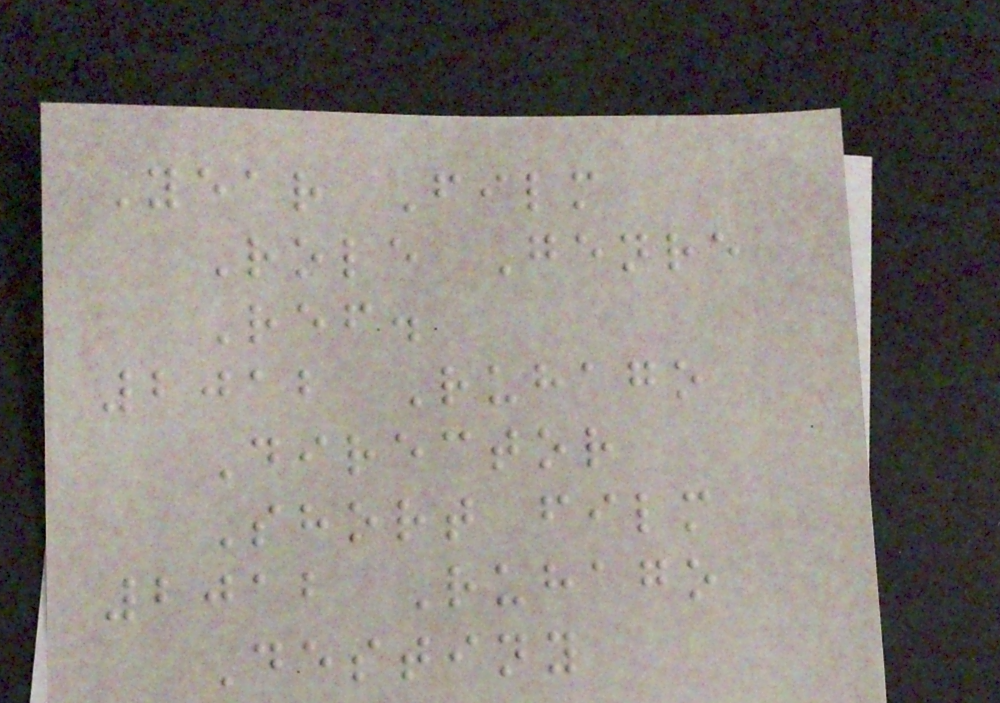Year Film
Role Genre
Ref.
2012 Ruhago
Director
Short film
2012 Ruhago
Destiny
